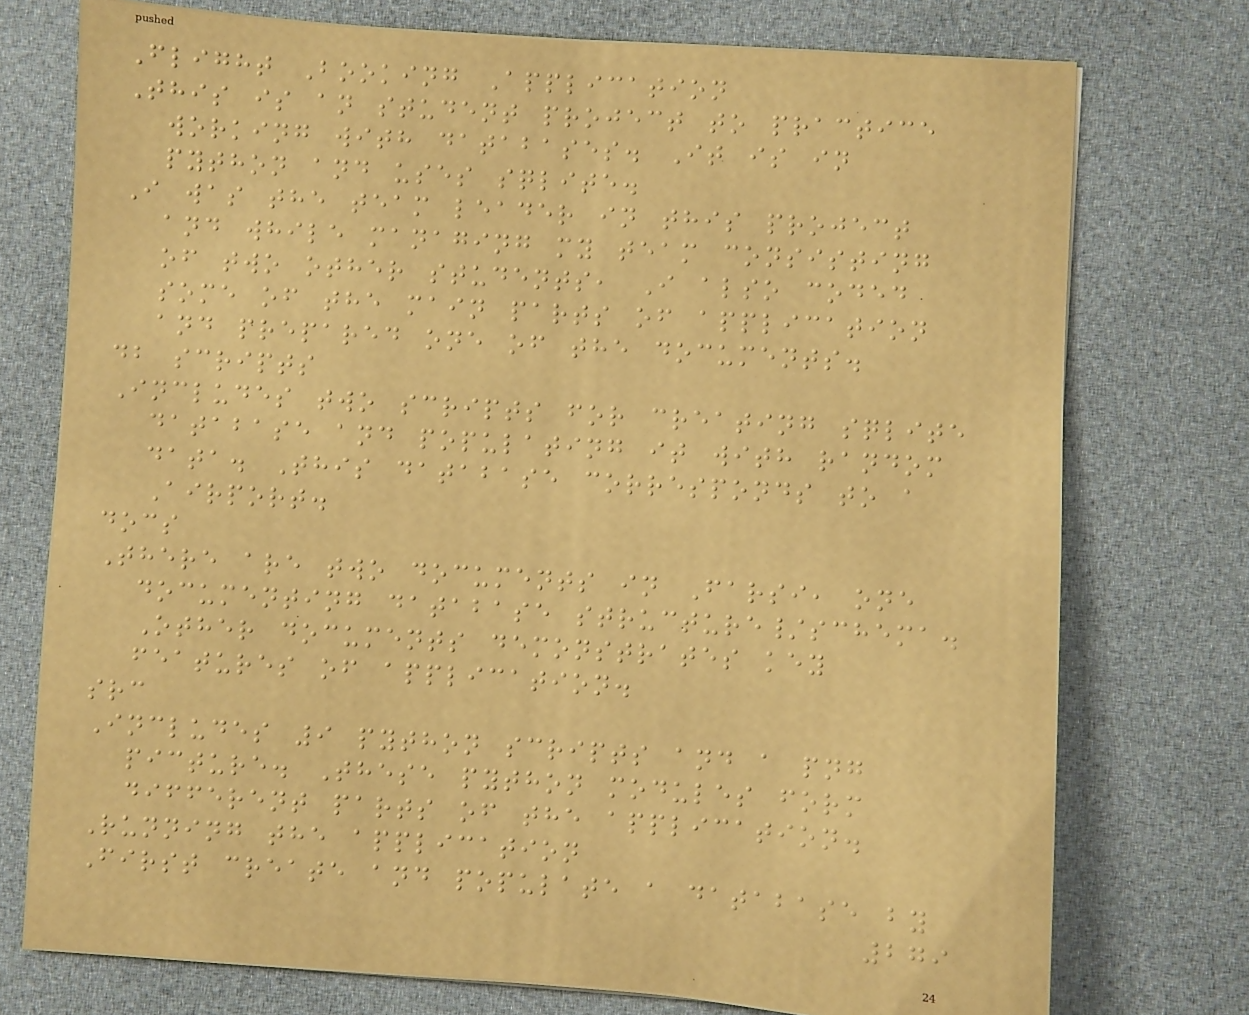Flight Booking Application
This is an student project to practice
working with databases. It is in
python and uses sqlite.
I was the team leader in this project
and while managing my team consisting
of two other students, I also coded
some of the main parts of application
and prepared one of the documents.
db scripts
Includes two scripts for creating sqlite
database and populating it with random
data. This database corresponds to a
Airport.
docs
There are two documents in Farsi, one
documenting database structure/schema.
Other documents demonstrates key
features of application.
src
Includes 9 python scripts and a png
picture. These python modules form
different parts of the application.
Running the application
First create and populate a database by
279
